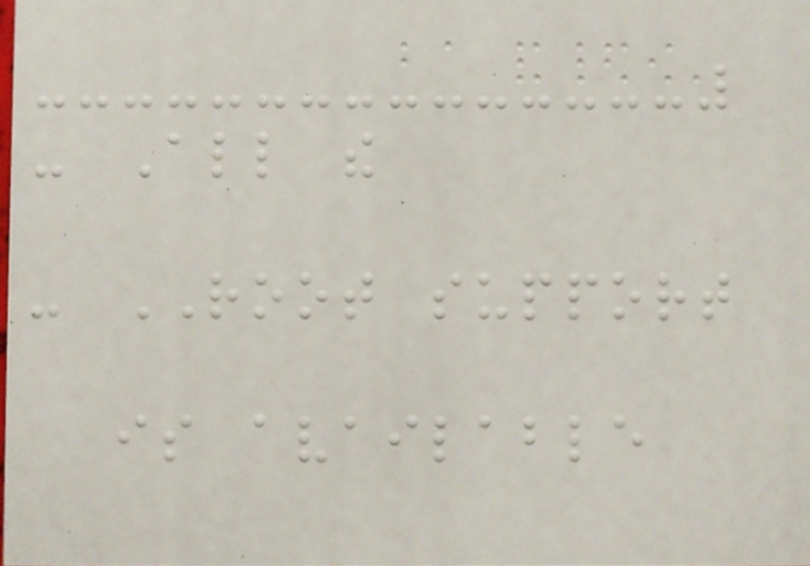- All the
- ROOT support
is available
